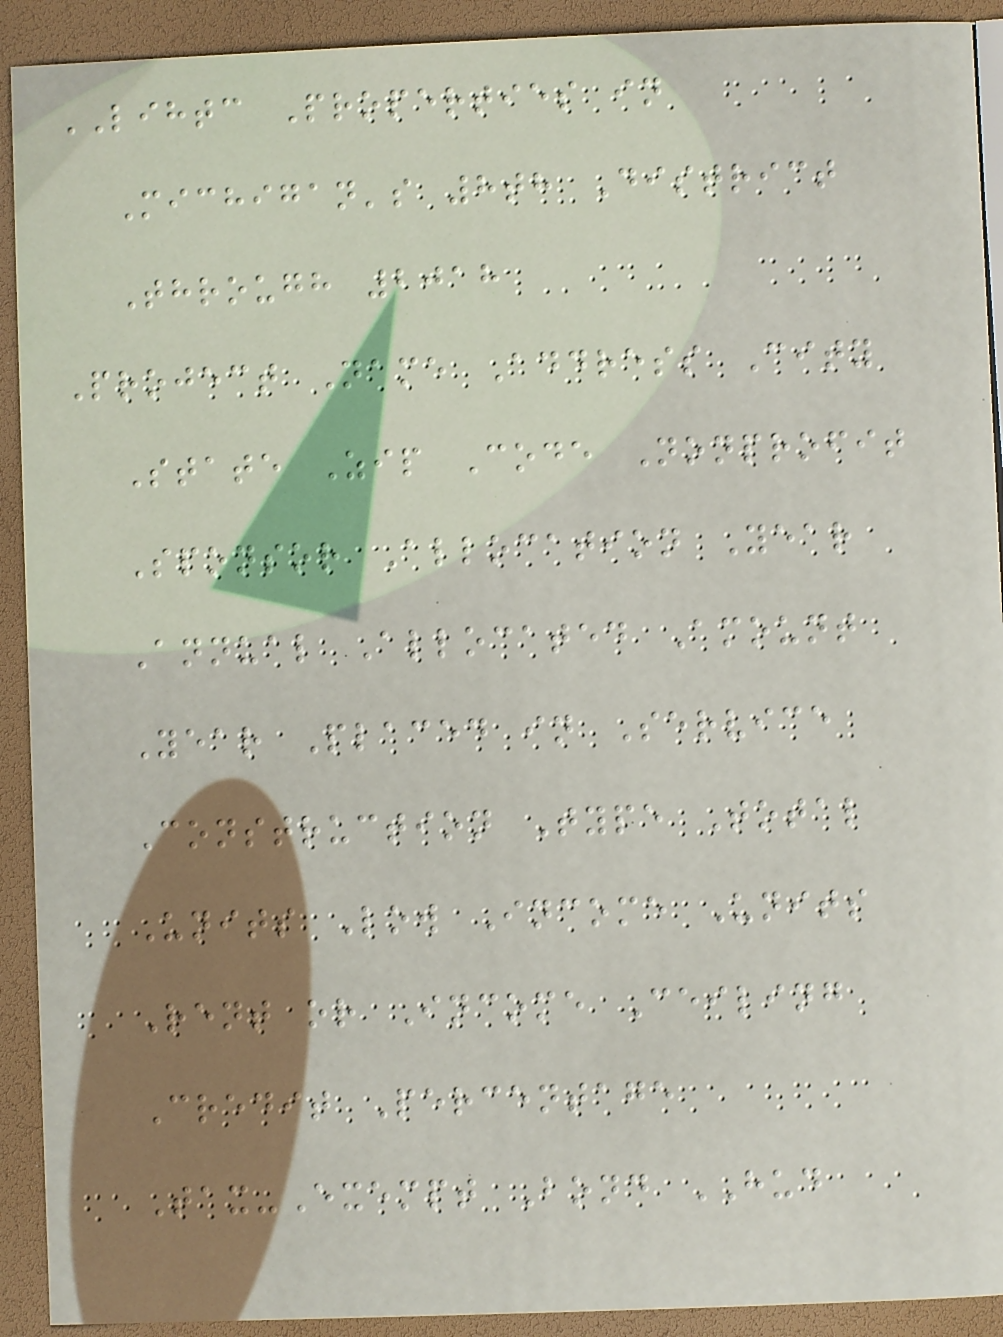LIHTC Properties in
Michigan's 8th District
Through 2018
Project Name Address City
State Zip Code Nonprofit
Sponsor Allocation Year
Annual Allocated Amount
Year Placed in Service
Construction Type Total
Units Low Income Units
Rent or Income Ceiling
Credit Percentage
Tax-Exempt Bond HUD
